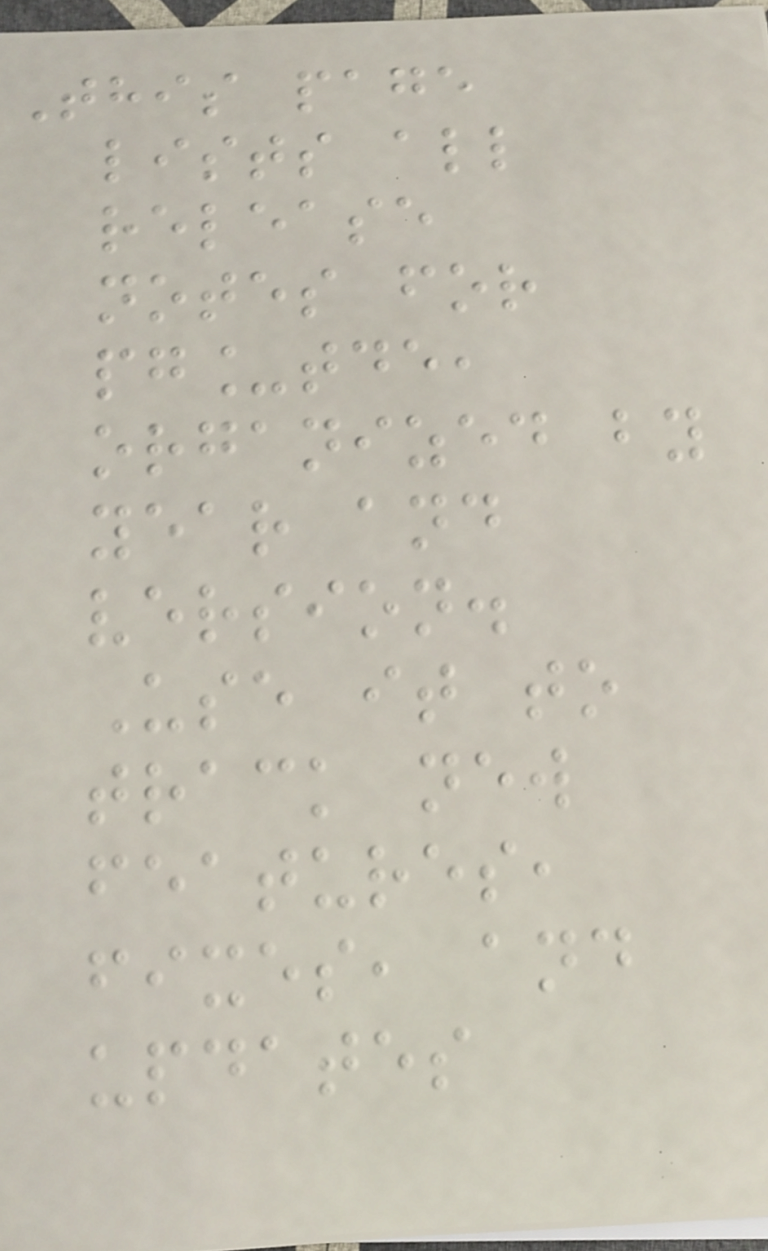This page
lists all
release
notes for
pg_tde,
organized by
year and
version.
Use it to
track new
features,
fixes, and
updates
